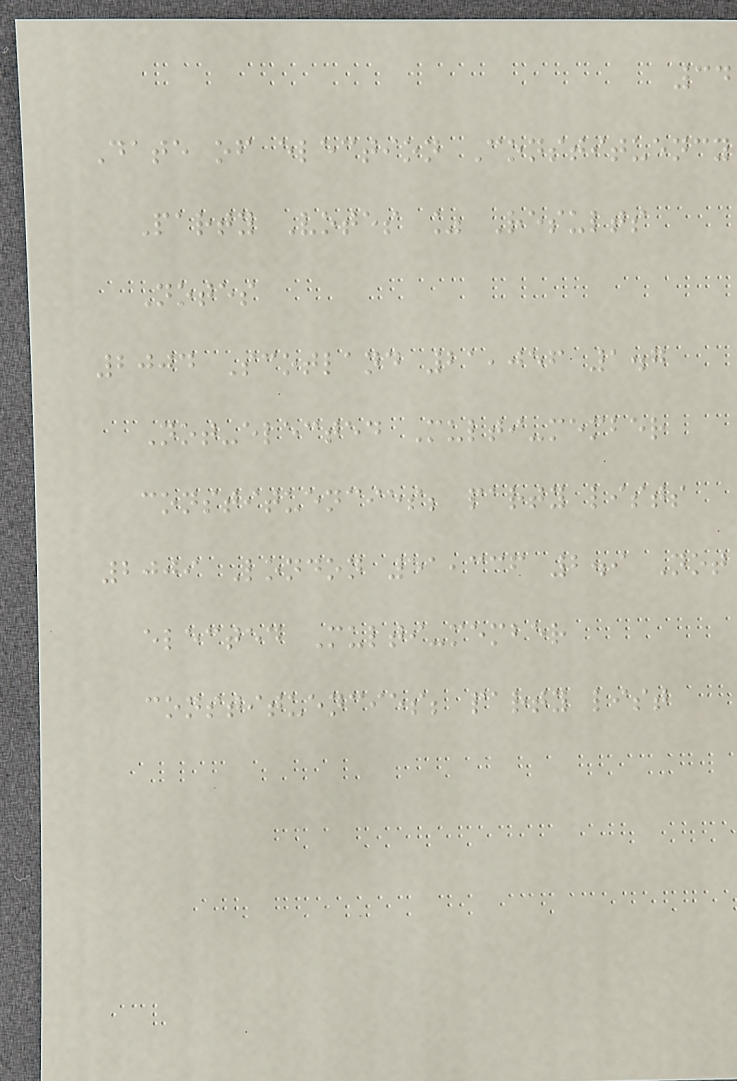34
Date of election Constituency
Party Votes % Results
Notes
2004 Scotland 21,056 1.7
Not-elected Multi-member
constituencies; party lists
2009 London 51,336 2.9 Not
elected Multi-member
constituencies; party list
